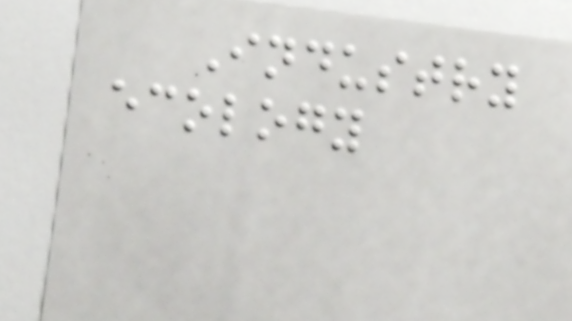Industry
ecology
